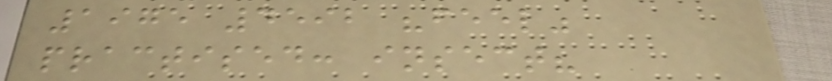1975 4592 "feel"
practised: insect?
